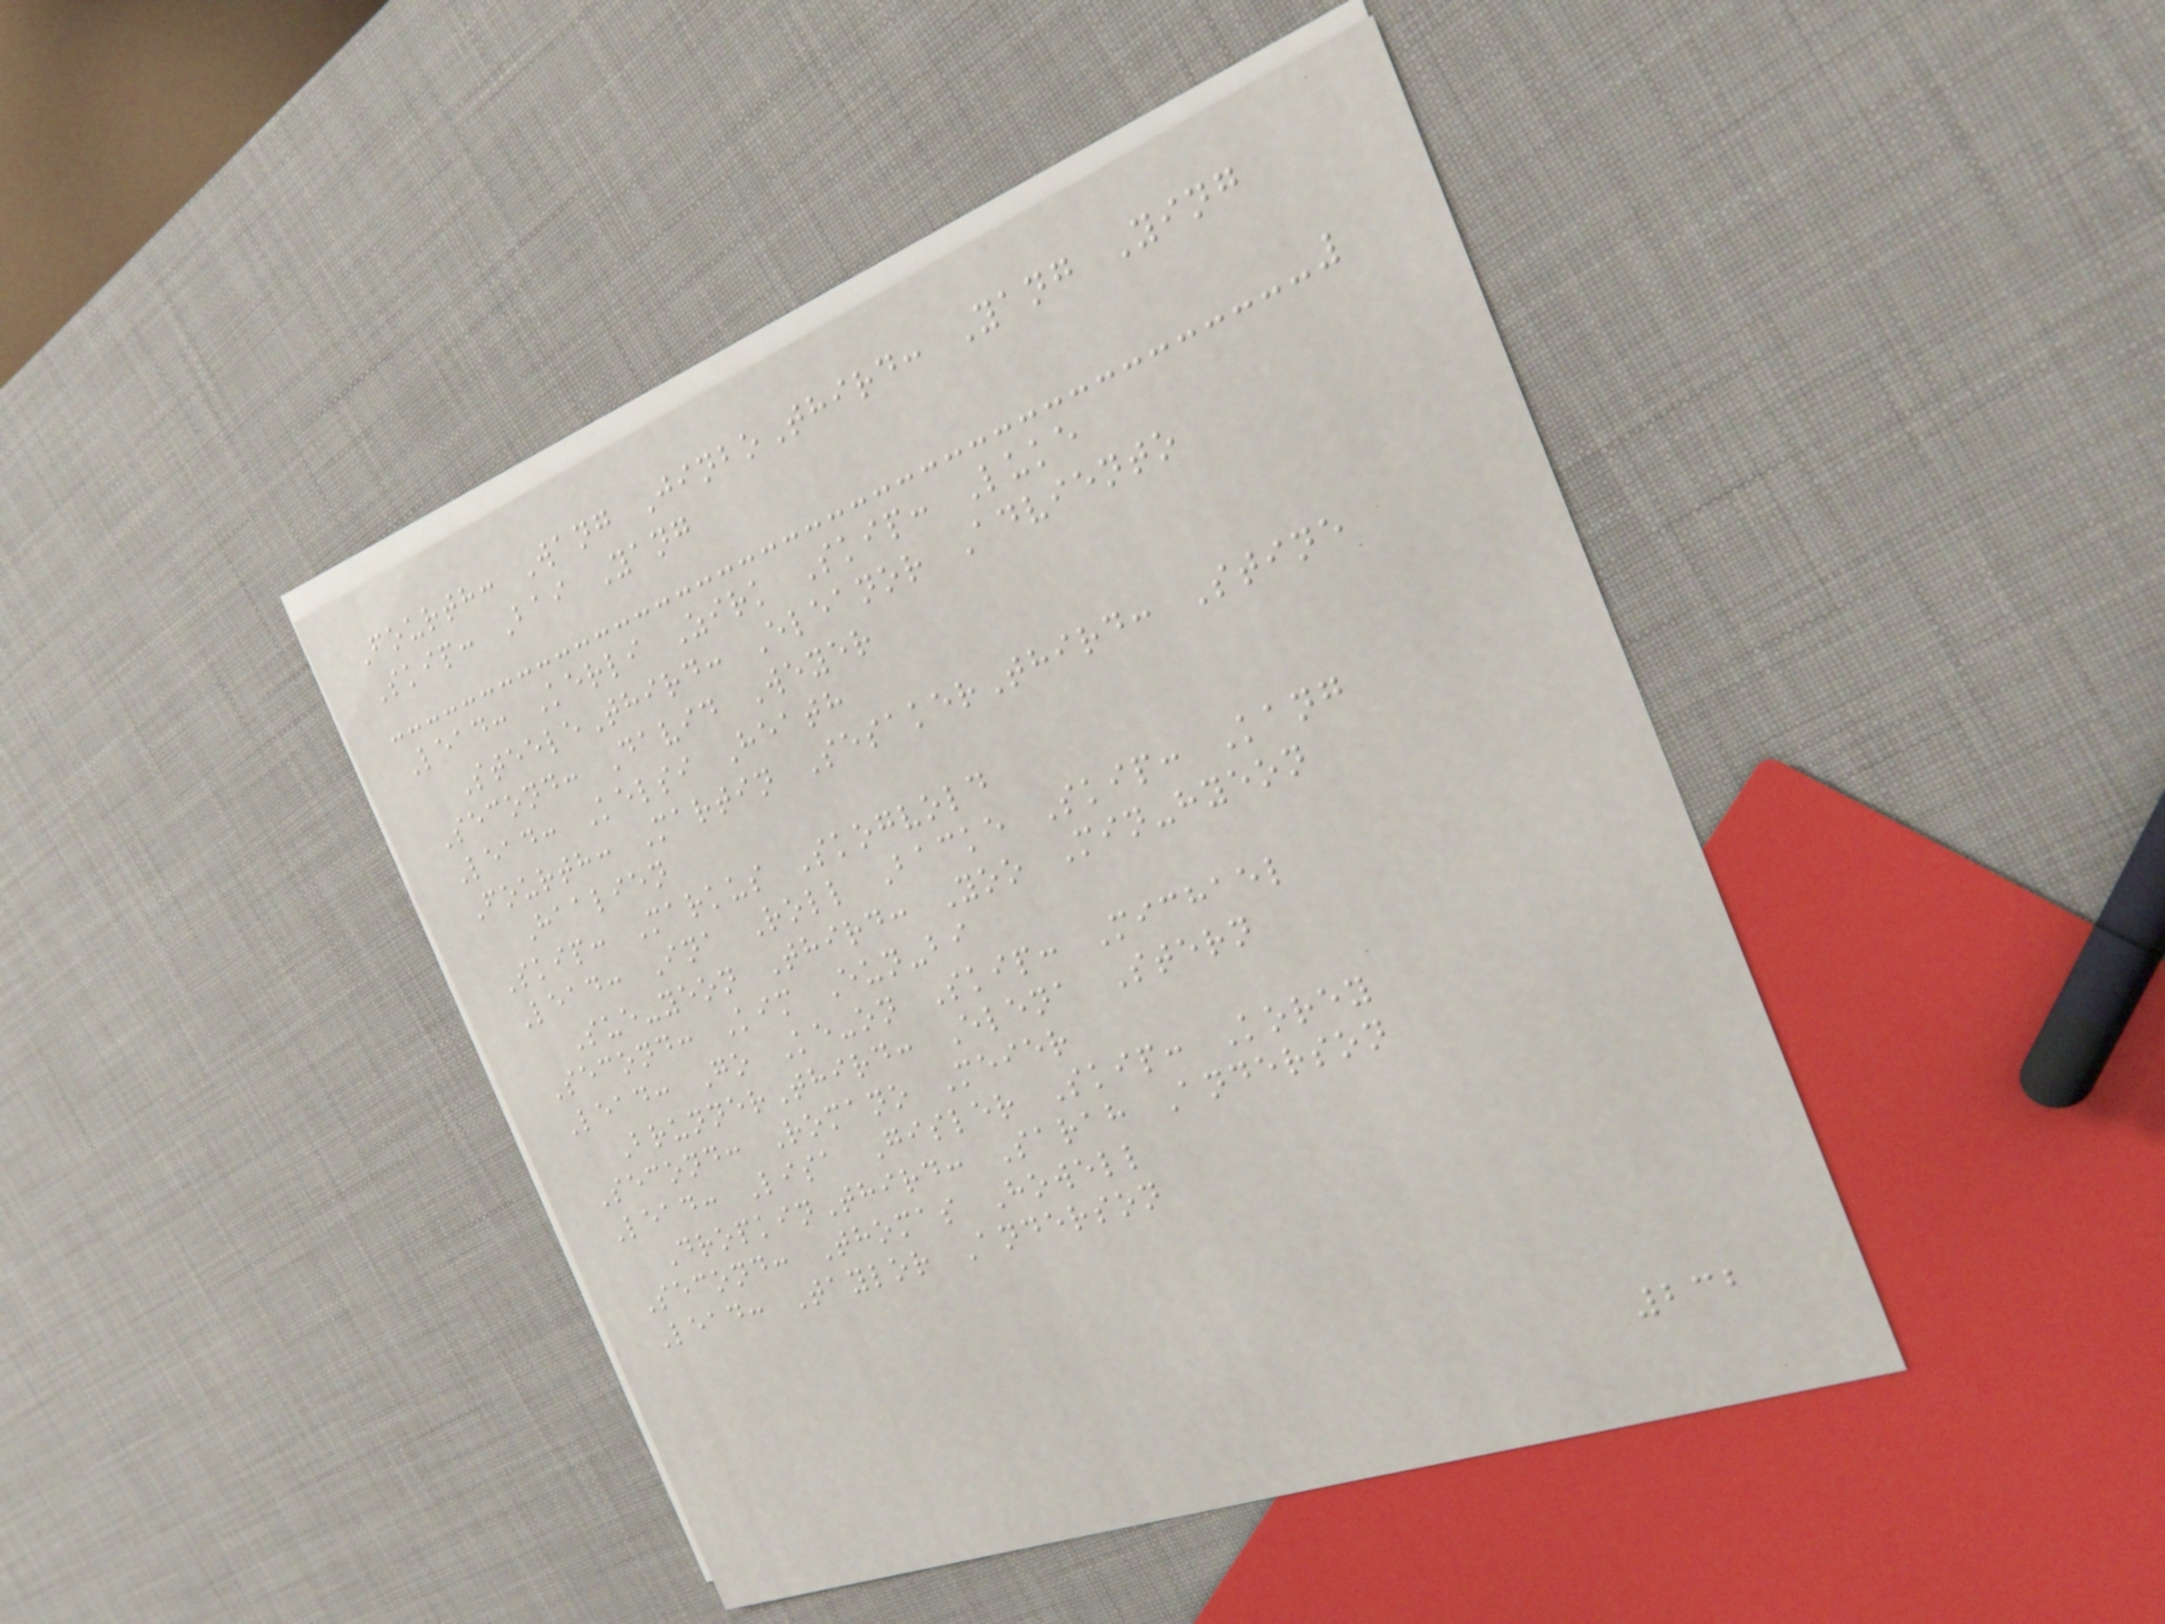Fourth: Wang JinboThird: Yang Ying
Skip: Bai Yang
Lead: Kerli Zirk Skip: Luke
SteeleThird: Eleanor Adviento
Second: David Weyer
Lead: Kelsi Heath
Fourth: Martin SesakerThird: Stine
Haalien
Skip: Markus Skogvold
Lead: Ina Roll Backe Skip: Kang
Sue-yeon Third: Yoo Min-hyeon
Second: Kim Eun-bi
Lead: Go Ke-on Skip: Michael
BrunnerThird: Elena Stern
Second: Romano Meier
Lead: Lisa Gisler Skip: Korey
DropkinThird: Sarah Anderson
Second: Thomas Howell
Lead: Taylor Anderson
232
